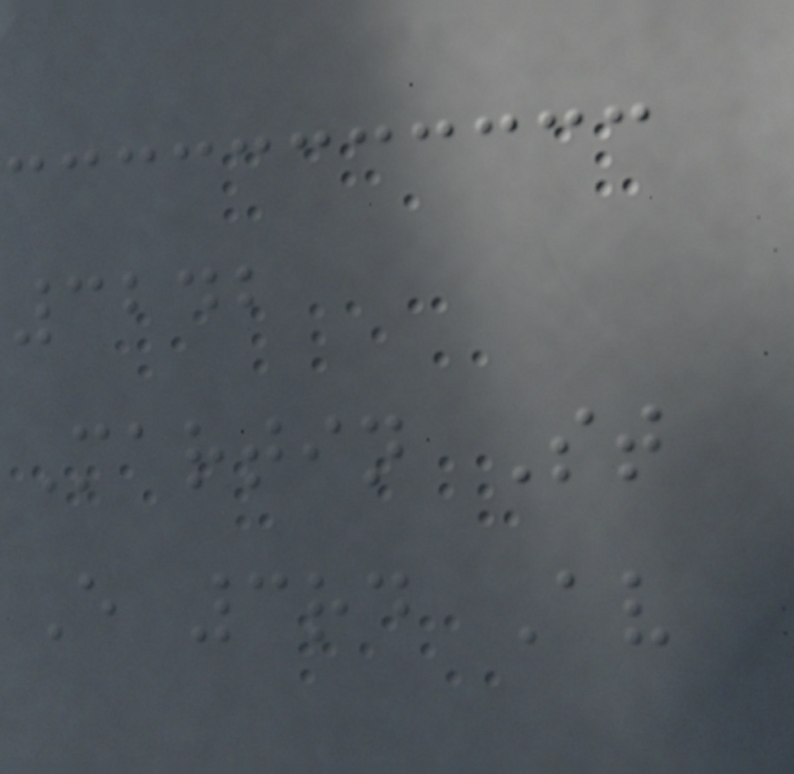3242
Martin St
E 3rd Av
